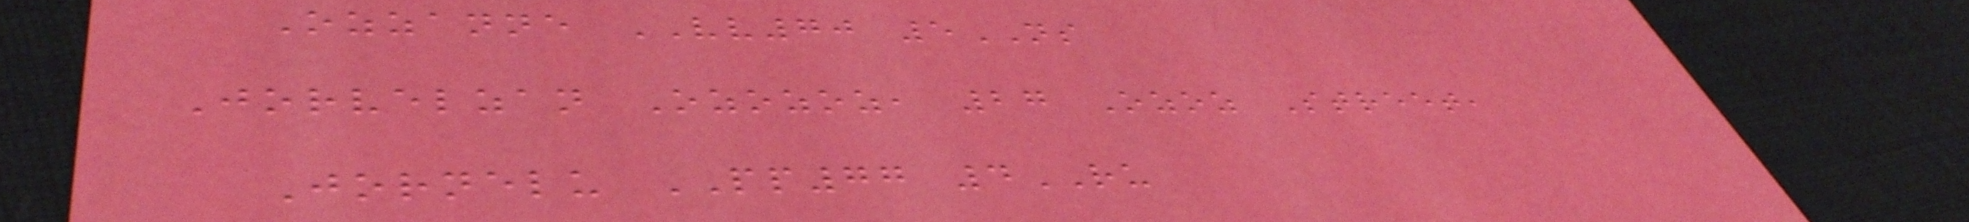Ozzanne VV70 5NS
Jorvelzan Ozozoz, 27 Ozoz Street,
Jornelu PP77 4RU
